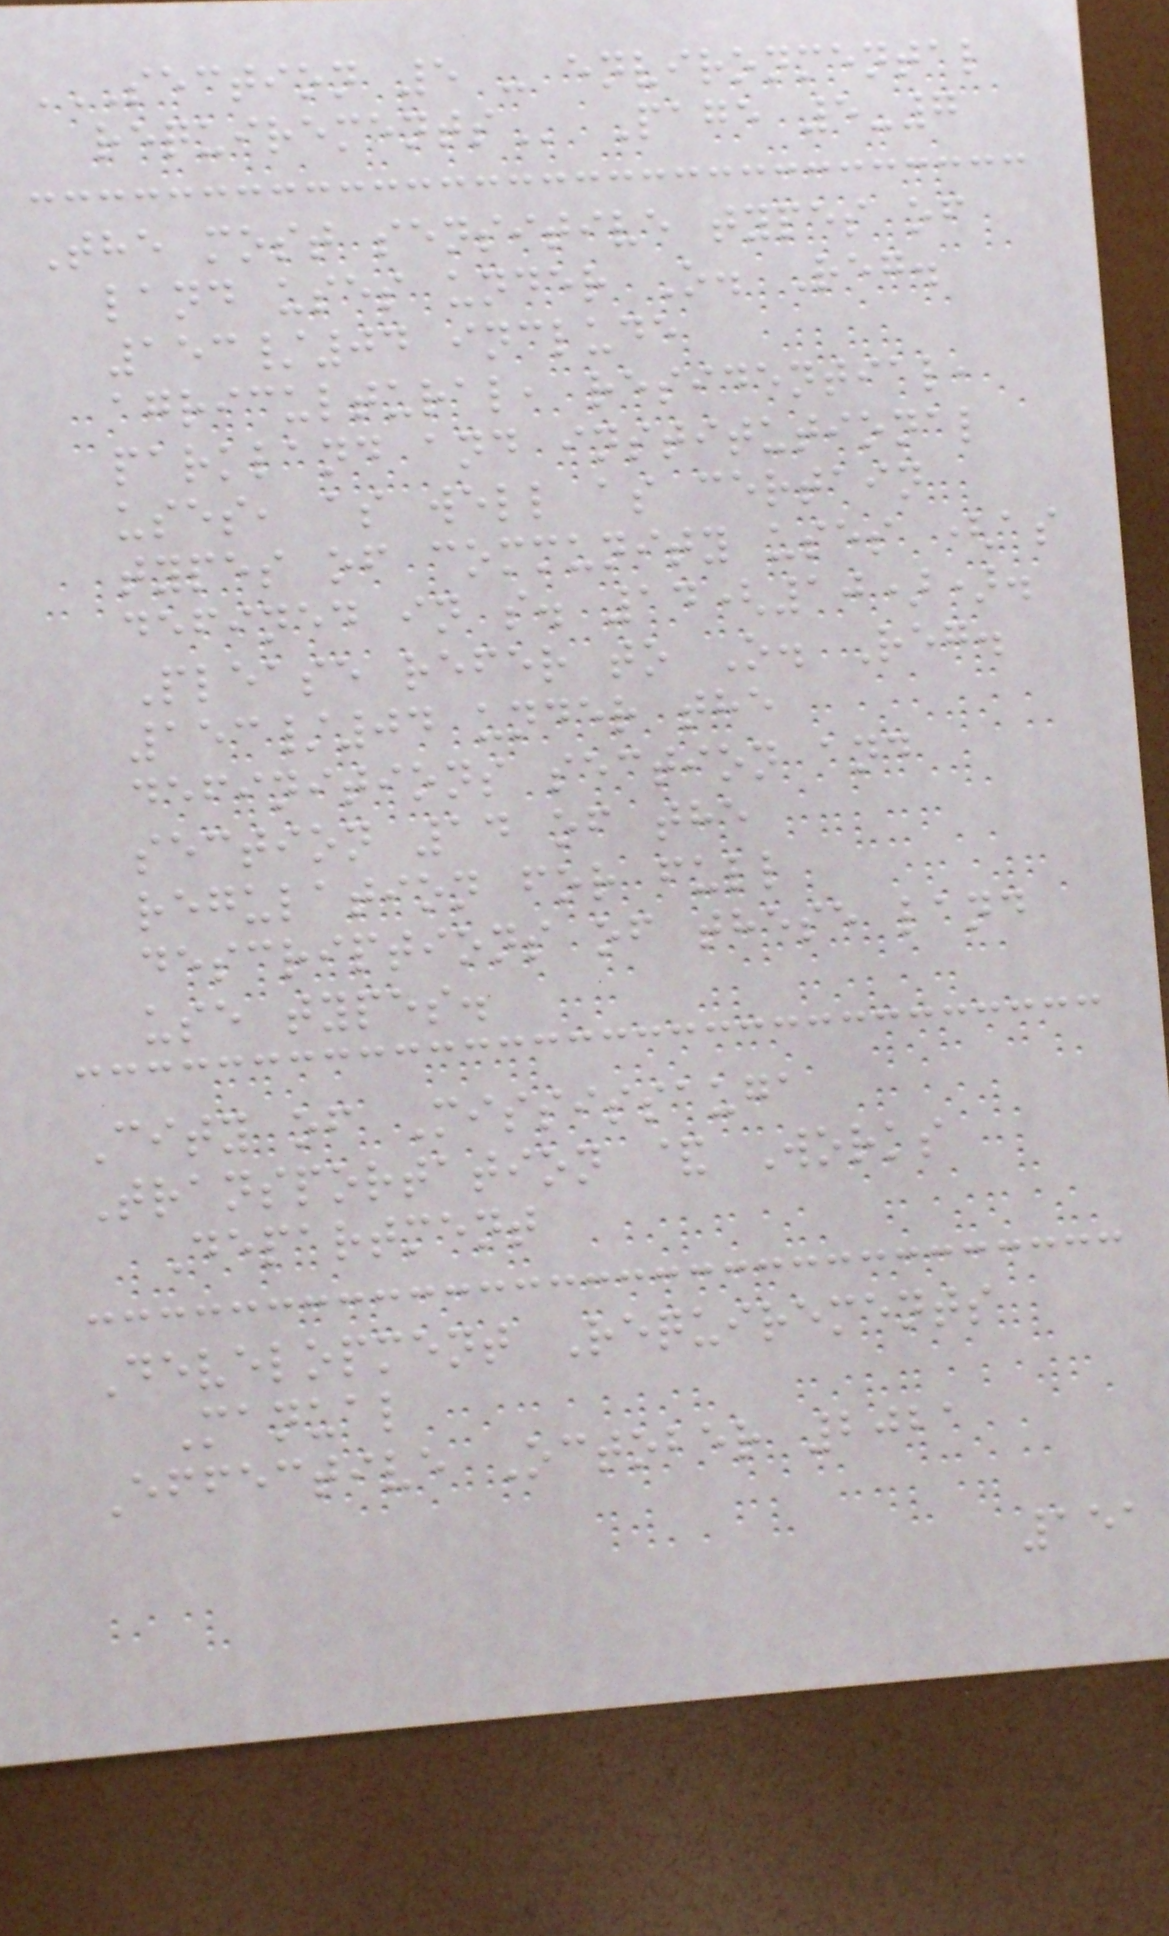SECTION 5 - ENVIRONMENTAL
REQUIREMENTS Page 5-7
The most sensitive types of
land uses under O. Reg.
153/04 include
agricultural, residential,
parkland and institutional
uses, as well as certain
types of community uses (as
defined in s. 14(10)).
Please refer to O. Reg.
153/04 under the
definitions section and
section 14 of the
regulation for full
descriptions of these land
use types.
City of Mississauga
Transportation & Works
Department
Development Requirements
Manual
Effective October 2021
151
